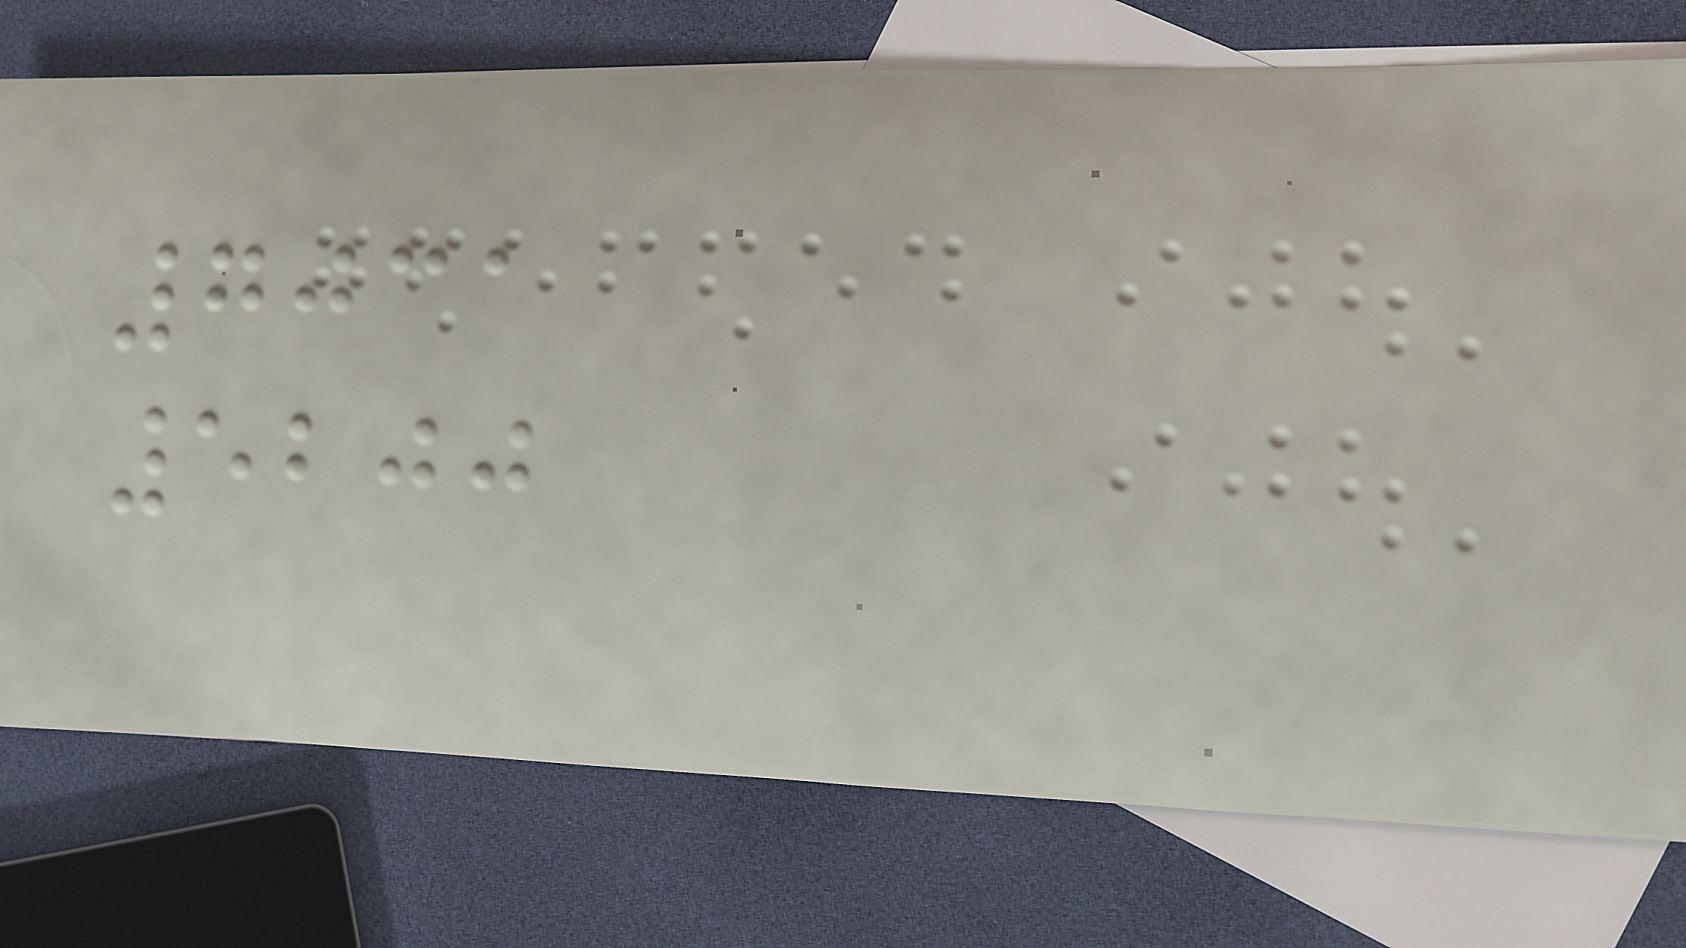7031
5200
